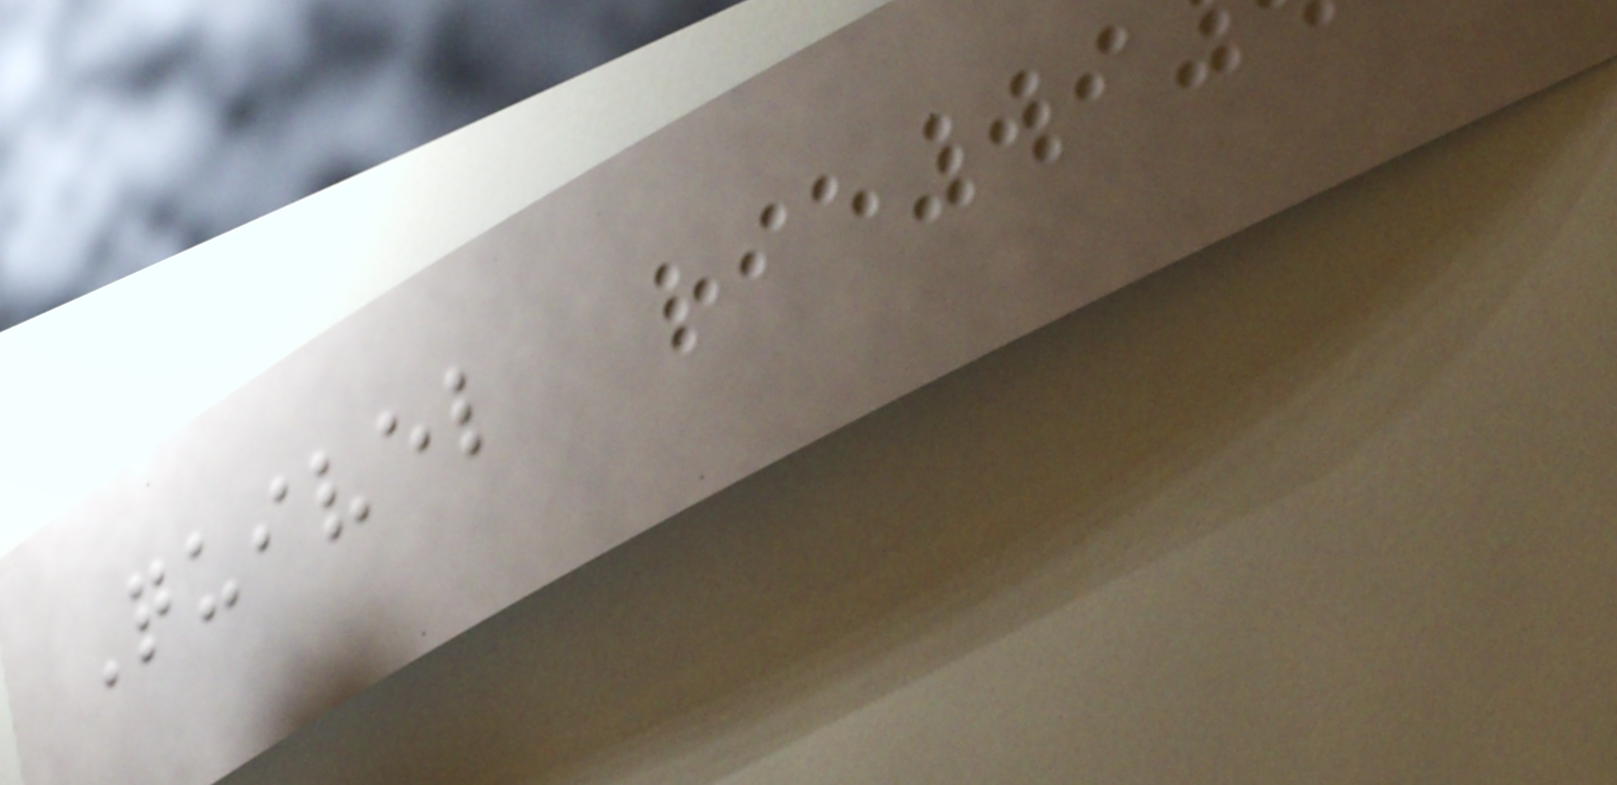Quivel
